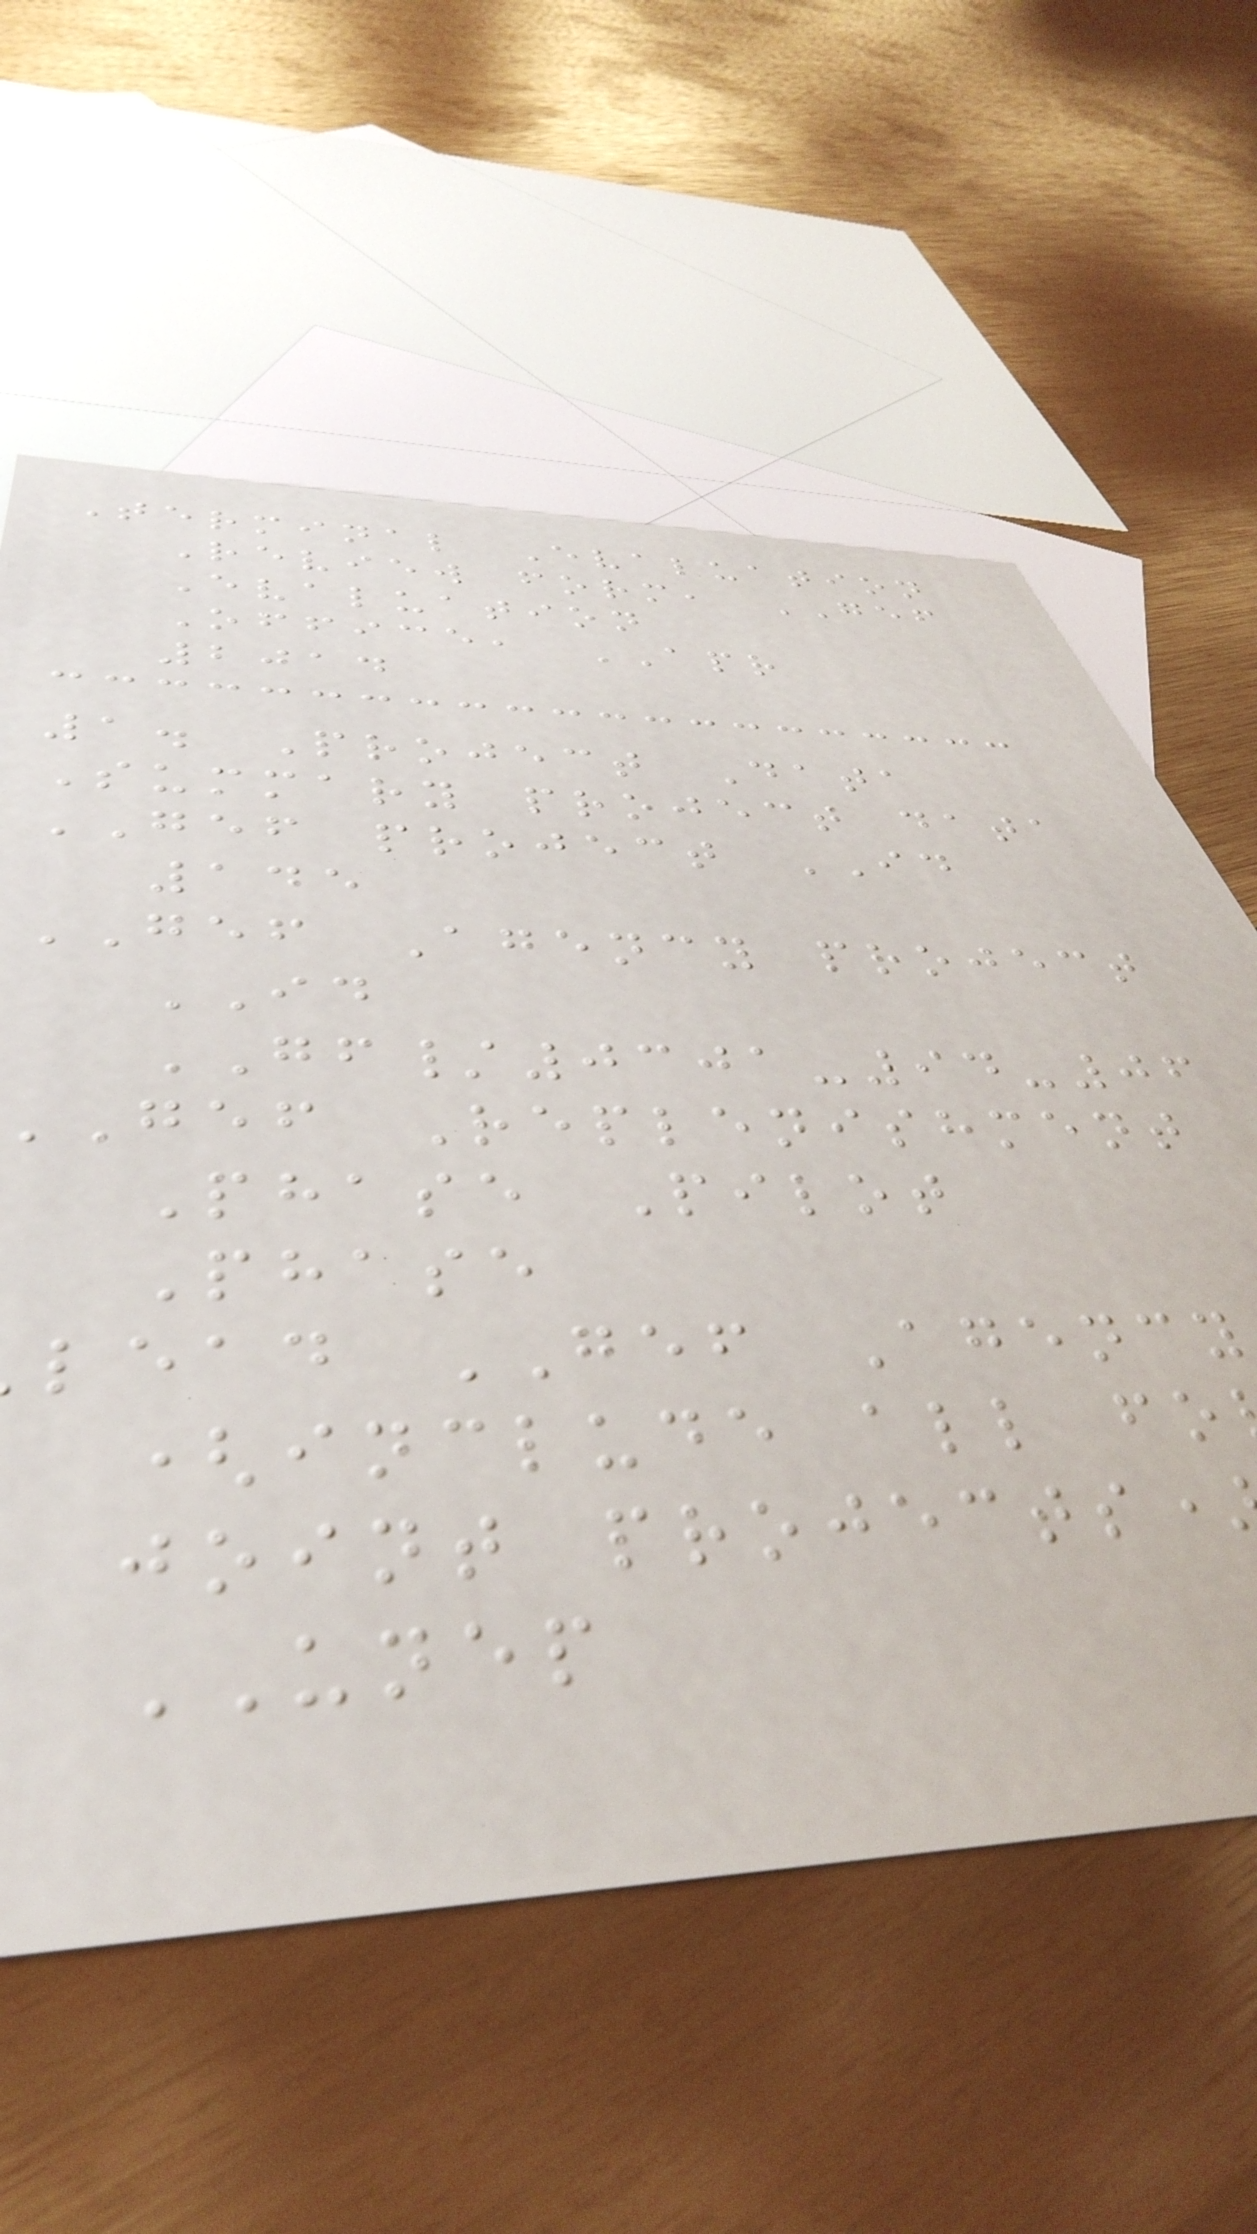Terminal Evaluation
Review form, GEF
Evaluation
Office, APR
2014
1. Project Data
Summary project data
GEF project ID
145
GEF Agency project
ID
GF/0301-94-06
gef Replenishment
Phase Pilot
Phase
lead GEF Agency
(include all fo
joint projects
UNEP
